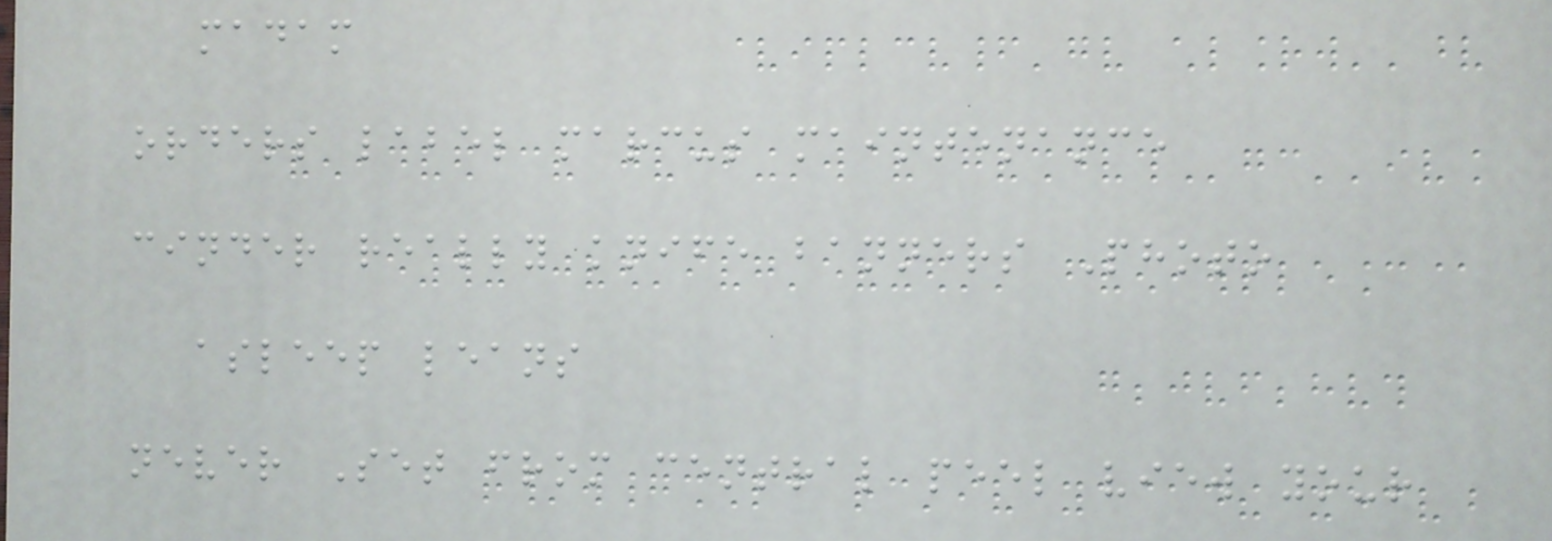madam
orders label marcus maintenance
cinder really knife banners Photo
asleep leans
never Set from central peel view your
